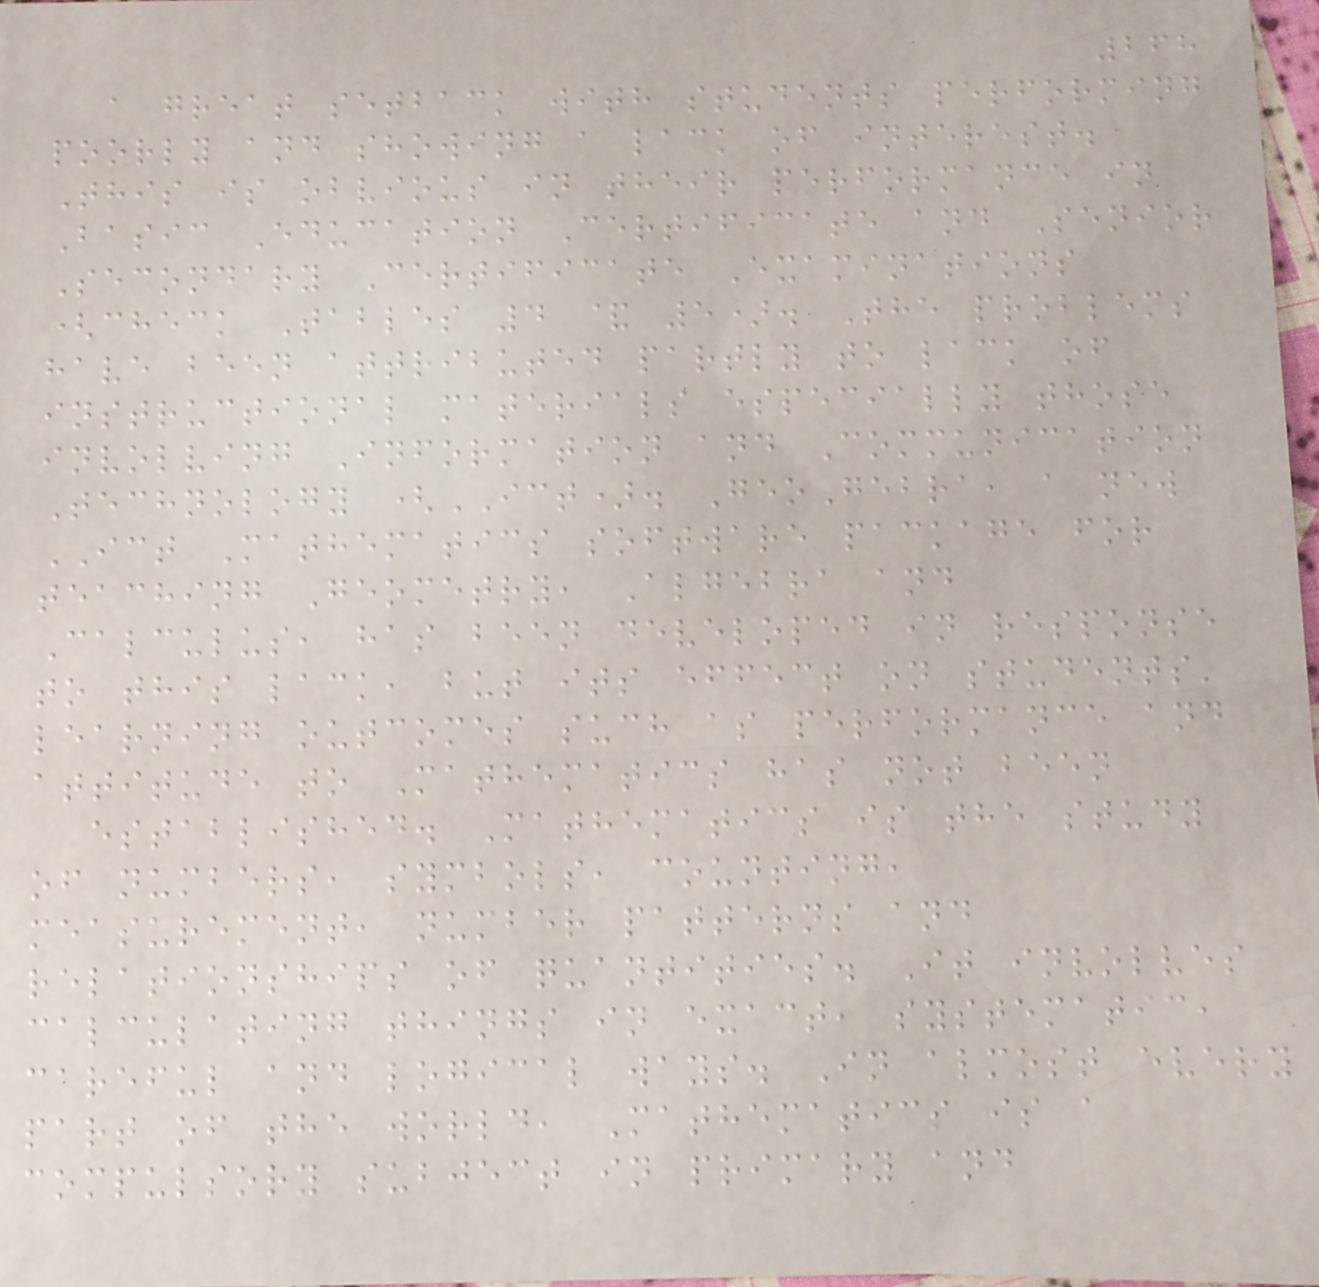268
a great setback with students performing
poorly and showing a lack of interest.
This is obvious in their performance in
Basic Education Certificate and Senior
Secondary Certificate Examinations
(check Tables 4 & 5). The problems
have been attributed partly to lack of
instructional materials especially those
involving Information and Communication
Technology (ICT). GeoGebra, a new
ICT Mathematics software package for
teaching Geometry, Algebra and
Calculus, has been developed in response
to this lack, but its effect on students'
learning outcomes such as performance and
attitude to Mathematics has not been
established. Mathematics is the study
of numbers, symbols, counting,
measurement, number patterns and
relationships of quantities. It involves
calculating things in exact, systematic,
careful and logical ways. In almost every
part of the world, Mathematics is a
compulsory subject in primary and
